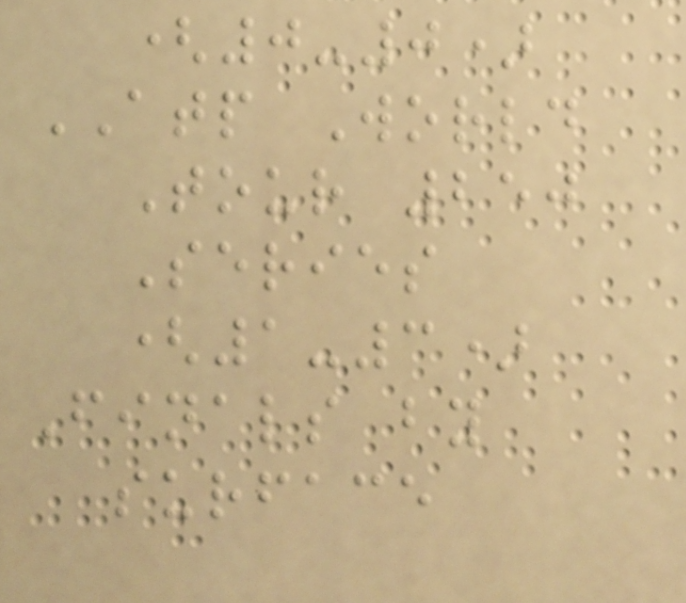(0-0)
ATP World
Tour 250
Series
(1-3)
Finals by
surface
